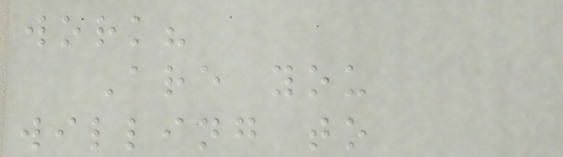work?
Are you
willing to
